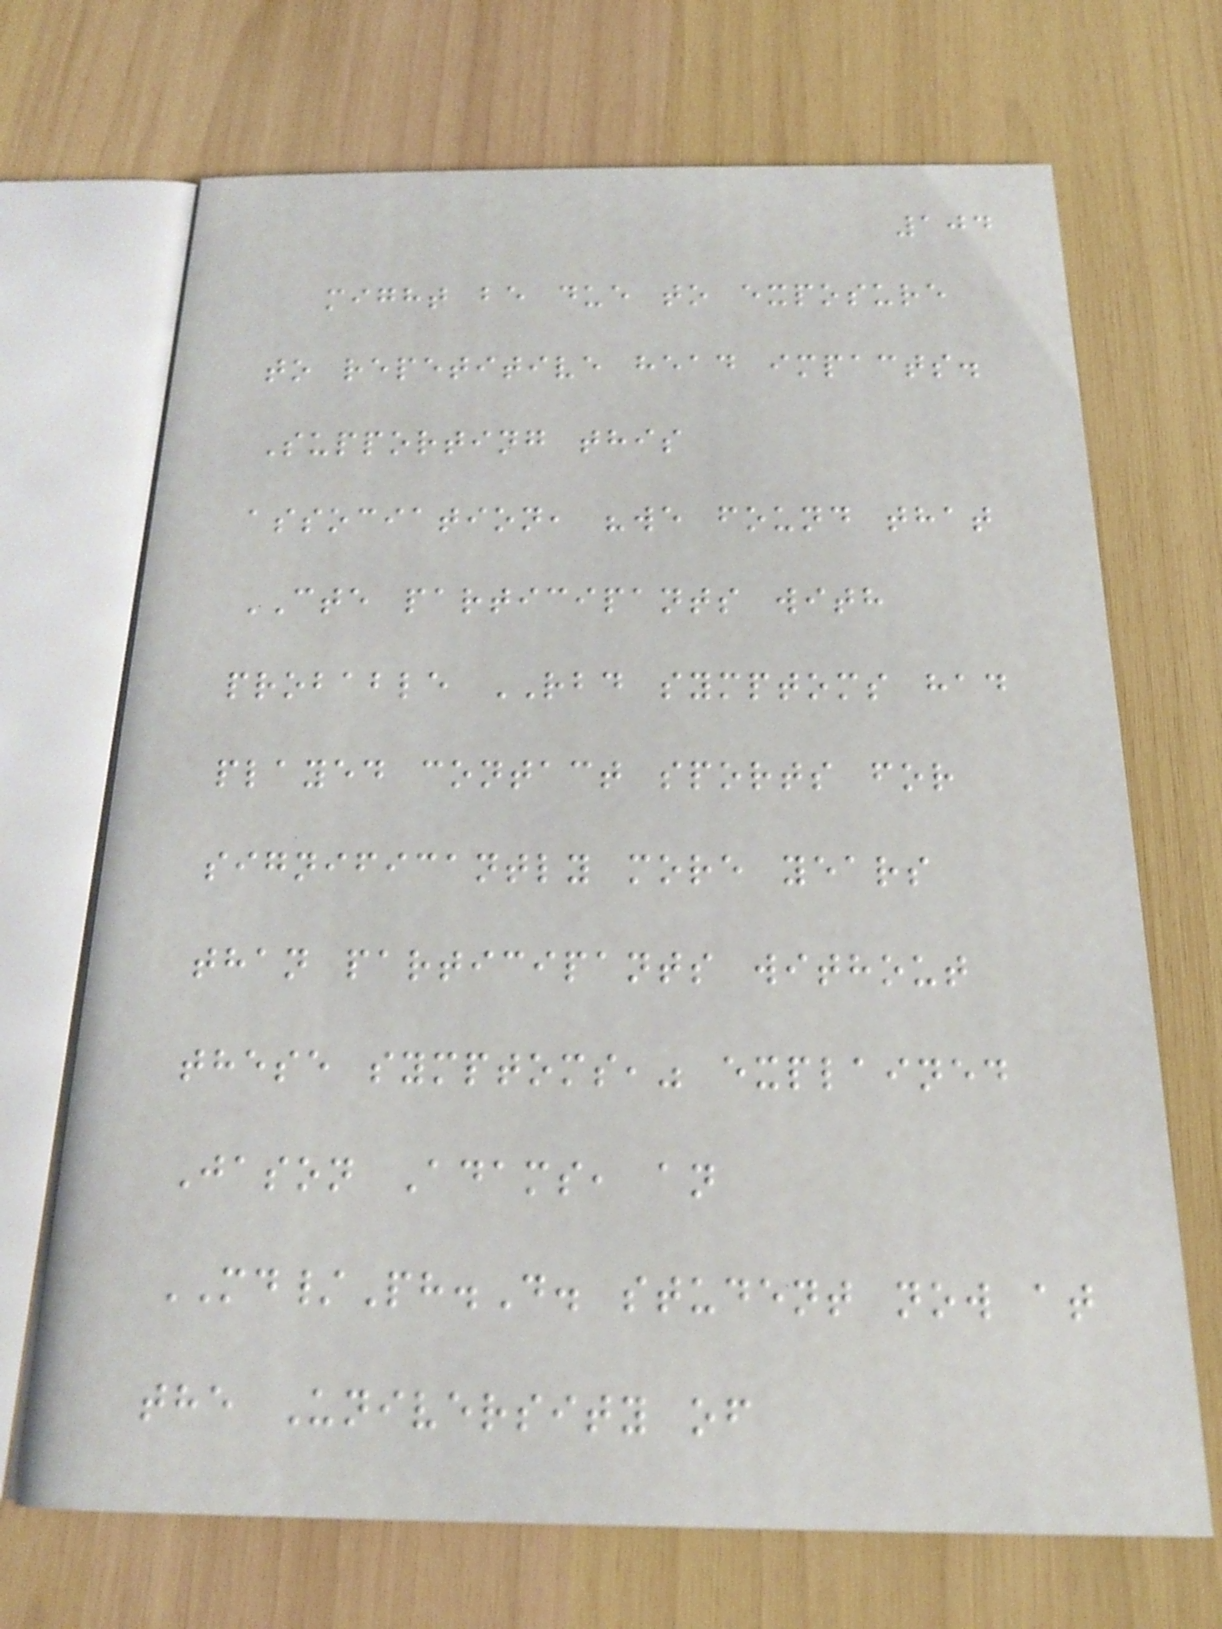104
might be due to exposure
to repetitive head impacts.
Supporting this
association, "we found that
CTE participants with
probable RBD symptoms had
played contact sports for
significantly more years
than participants without
these symptoms," explained
Jason Adams, an
MD/Ph.D. student now at
the University of
